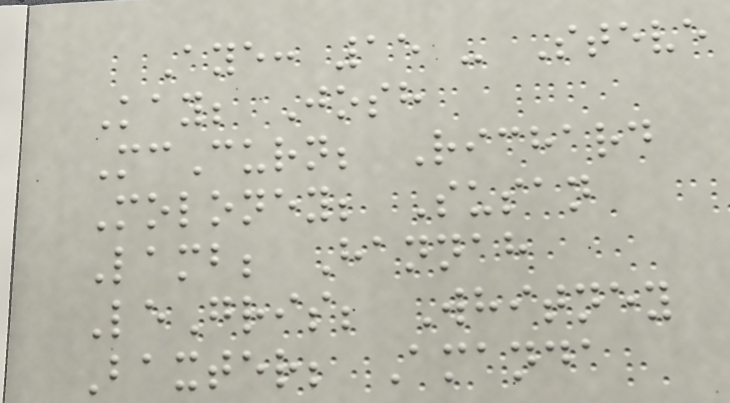Aye: 15 - Steve
Kay; Josh
McCurn; Richard
Moloney; Susan
Lamb; Hannah
LeGris; Whitney
Baxter; Amanda
